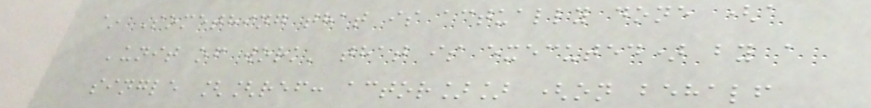~ Something that is actually done (a
'unit of work' that is executed) by a
single [[ref: actor]] (on behalf
